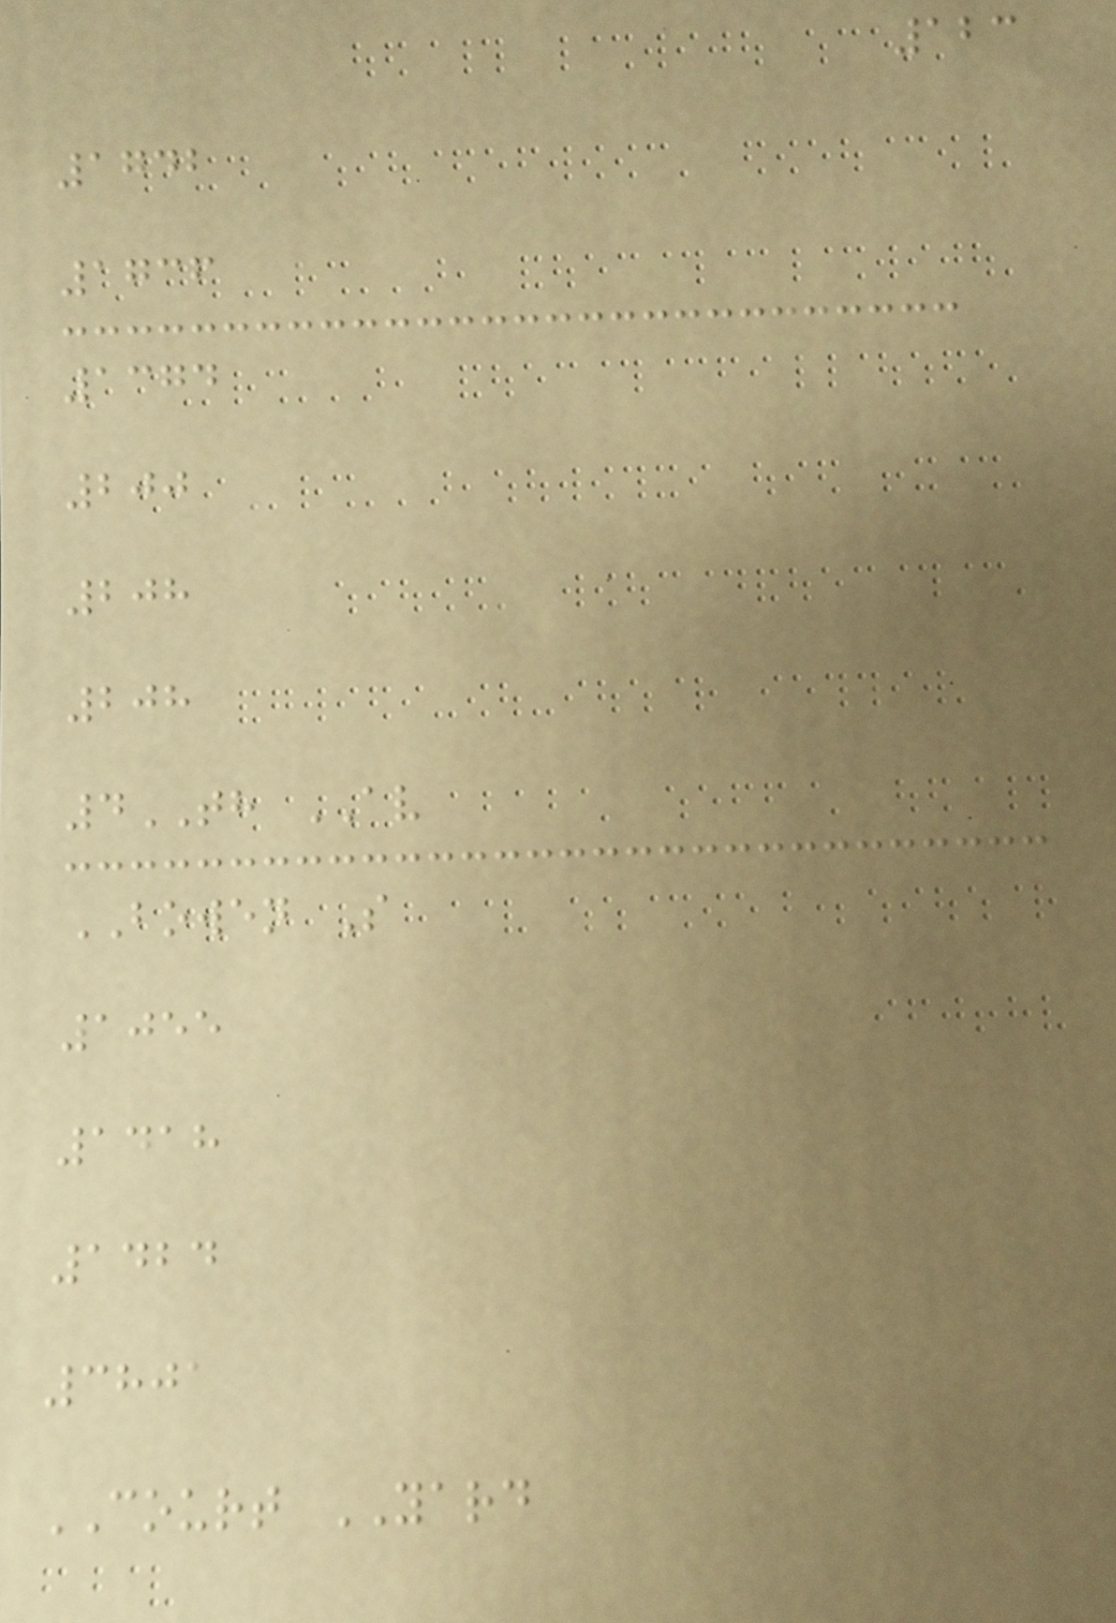123
1742
1736
1374
200
208
208
4TH AV
BOWEN S
1055
1418
1424
3801
COURT YARD
